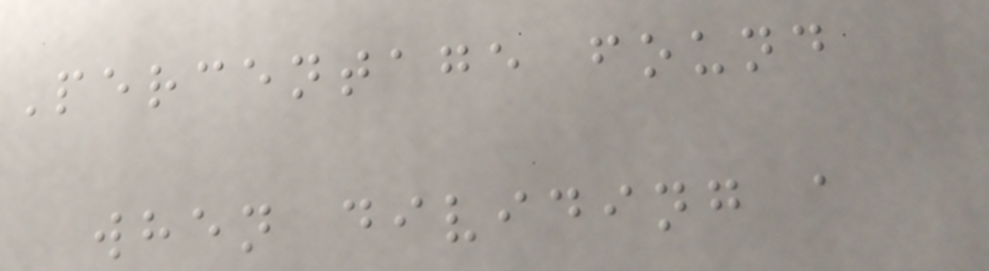Percentage found
when dividing a
